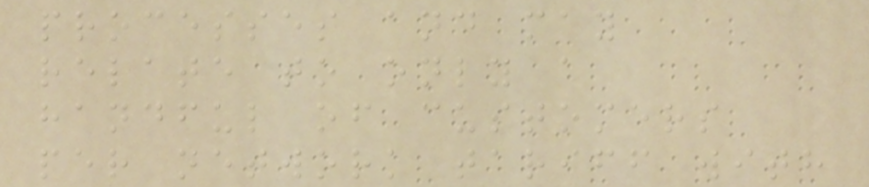processes and may
relate to only a
handful of customers
per network tariff with
